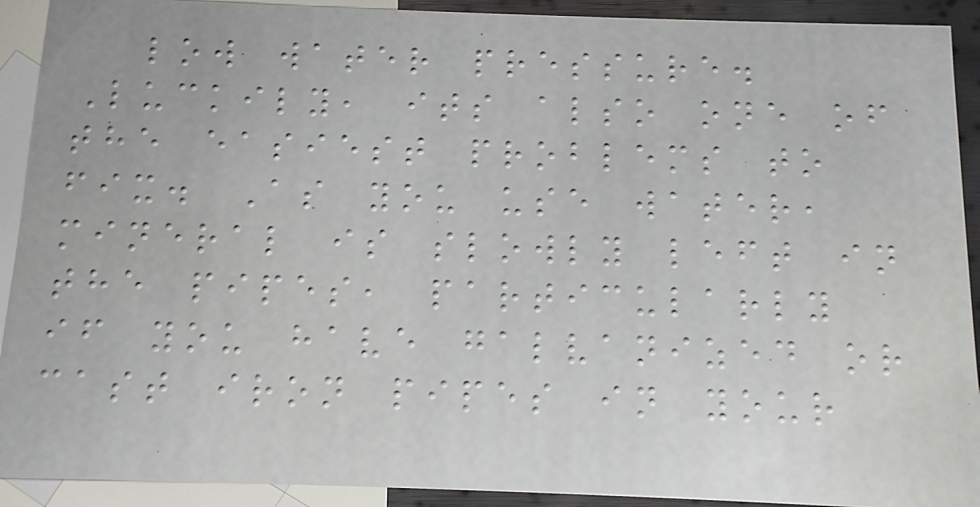low water pressure.
Luckily, its also one of
the easiest problems to
fix. As you use water,
mineral is slowly left in
the pipes, particularly
if you have galvanized or
cast iron pipes in your
